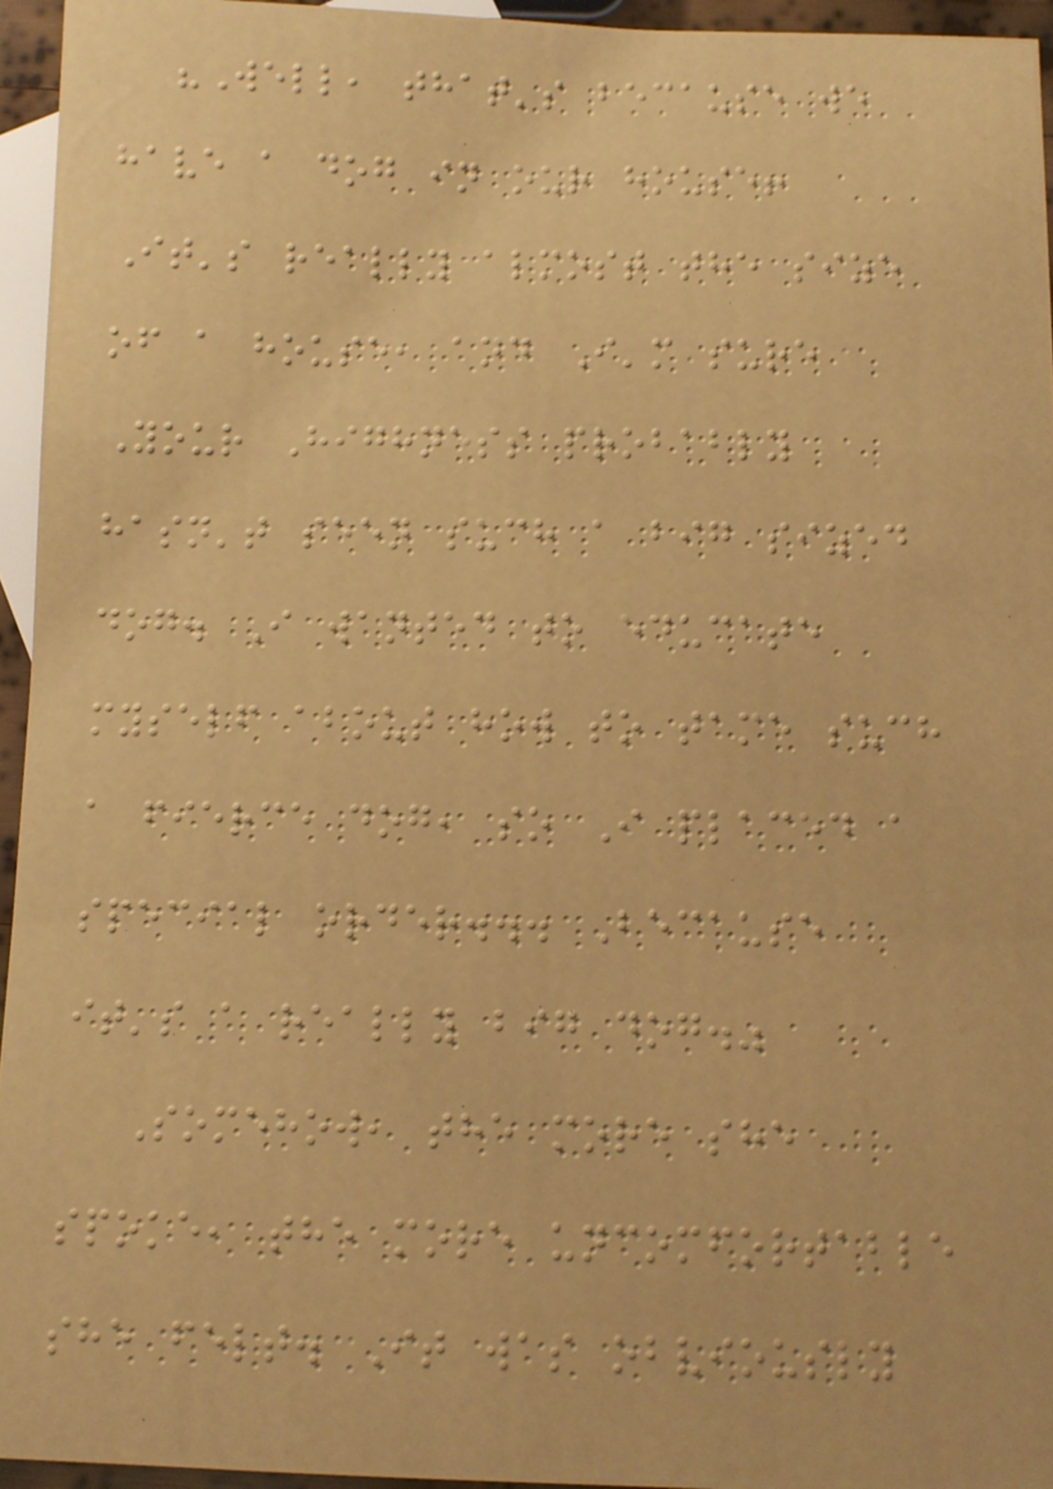"Well, that's because we
have a dog in our house!
It's really almost the size
of a house, and I'm sure
Your Highness probably
hasn't seen such a big sized
dog. I wanted to educate
myself about how to tame such
a fierce dog, so I placed a
special order... Because
it's a really big dog."
Somehow, the more she
spoke, the more uncomfortable
she felt. It was obviously
